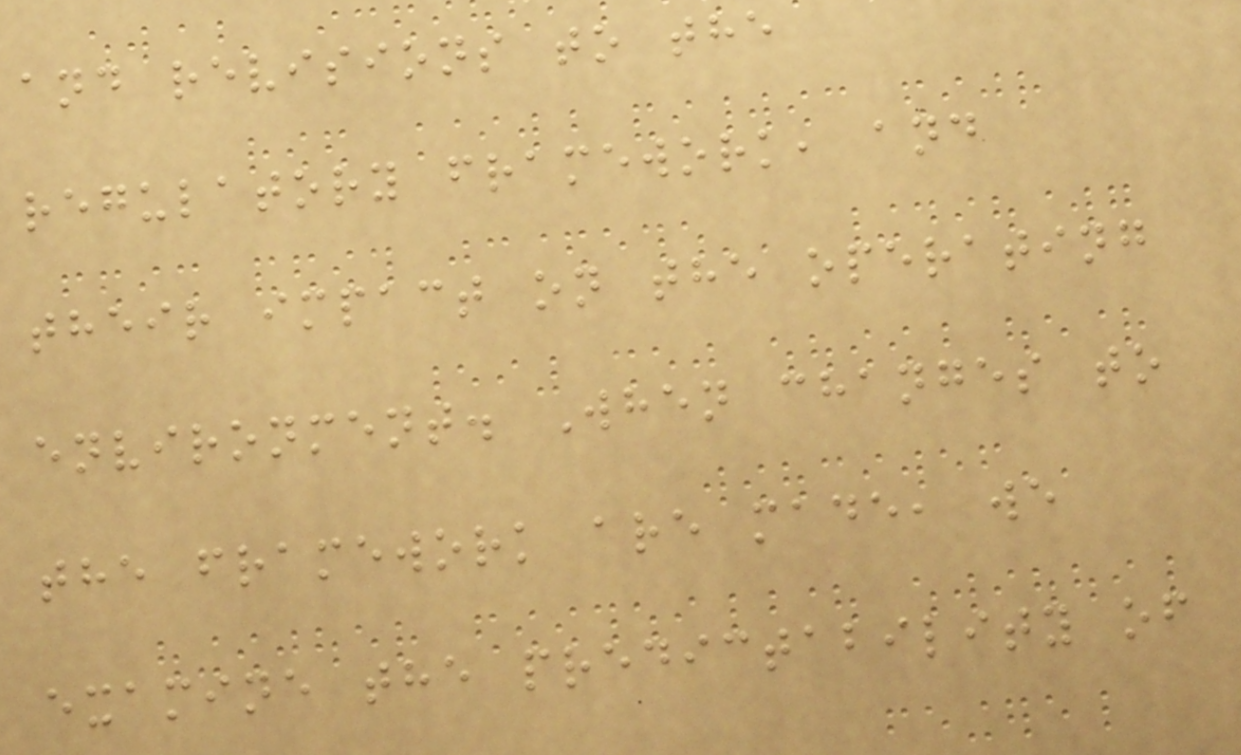and revisions to the
regulatory framework, and
their impact on the operating
environment. When changes to
the framework are made, we
examine the predictability of
